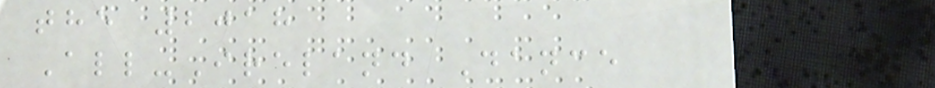the 2018
All-Ireland Dance
